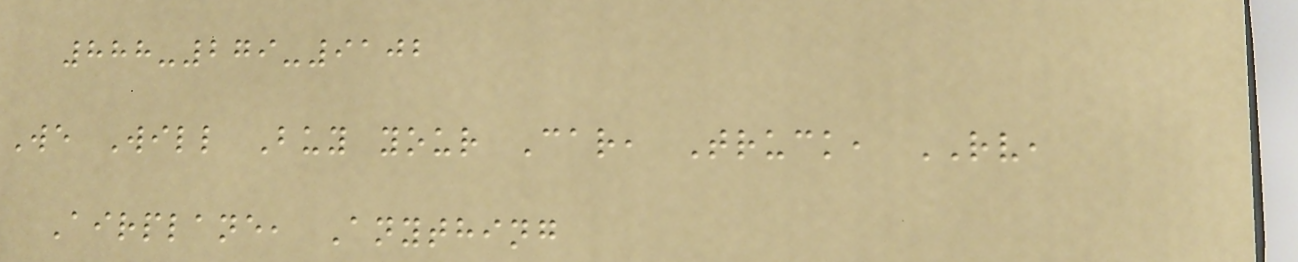888-279-9102
We Will Buy your Car, Truck, RV,
Airplane, Anything
